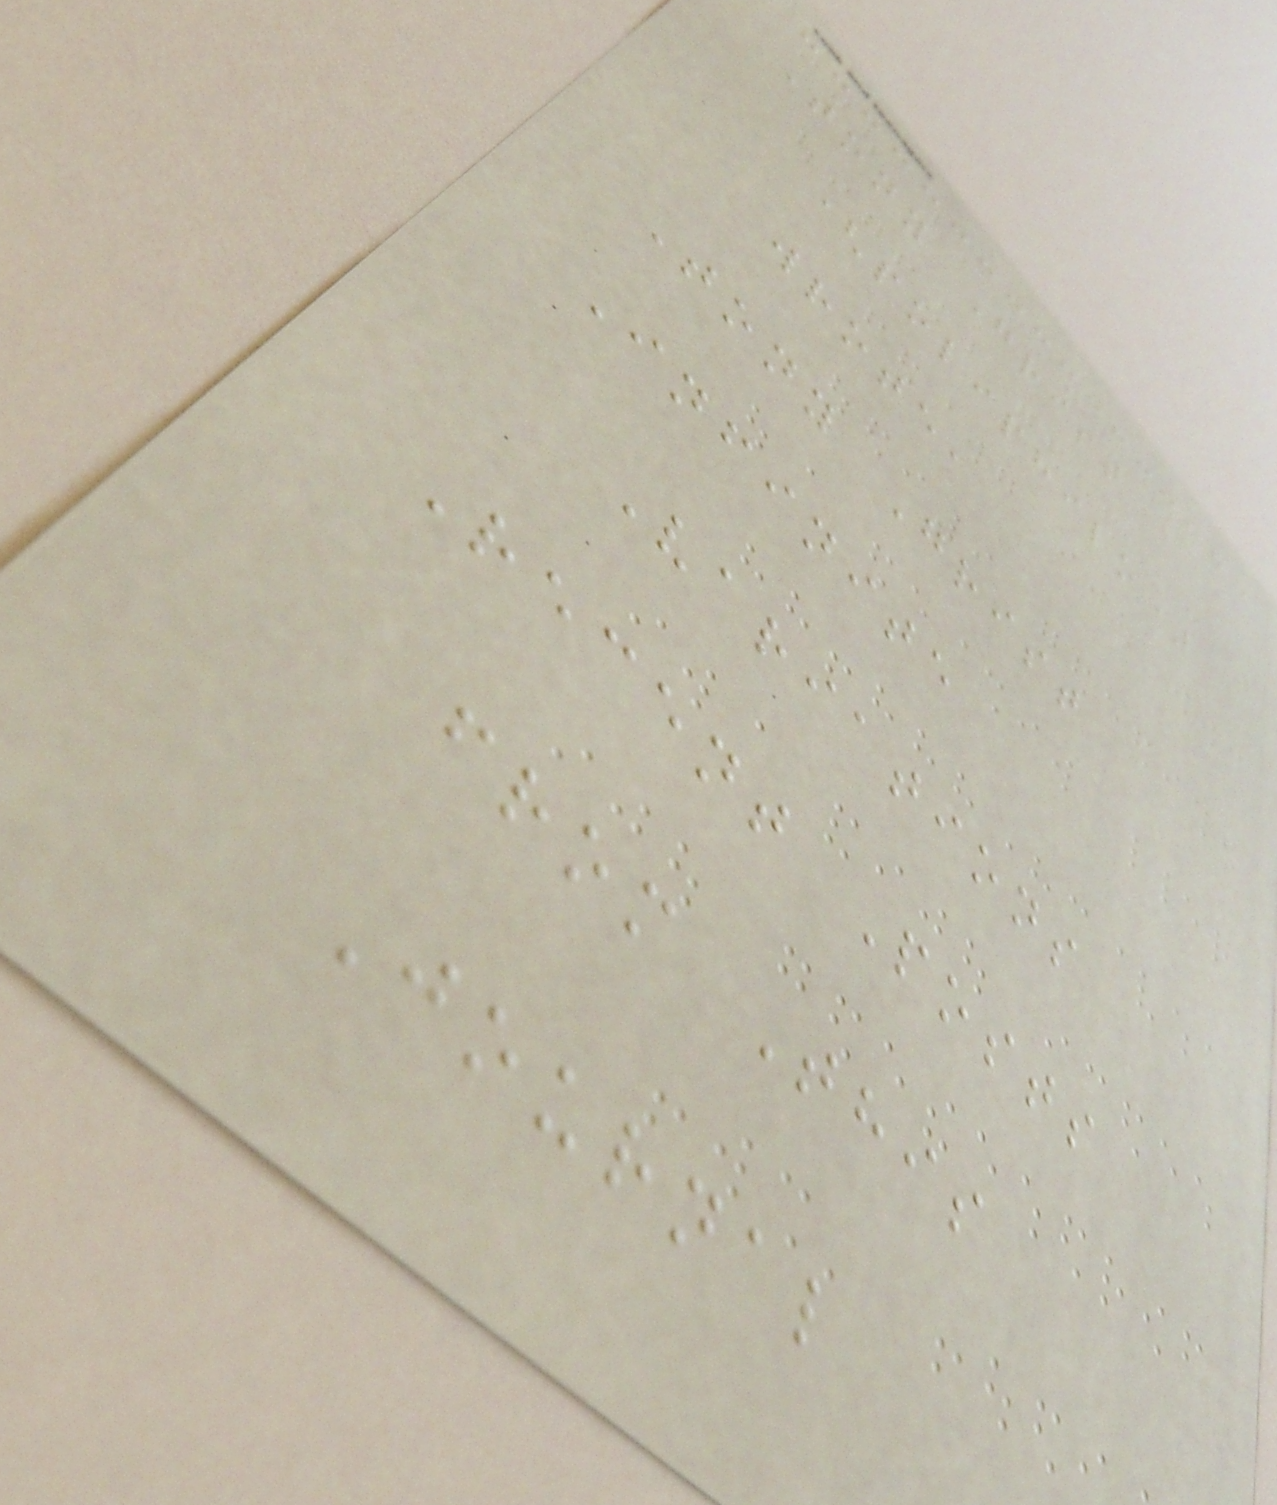Tony Grist
(poliphilo)
wrote,
Tony Grist
Infinite
Variations
Recent Posts
from This
Journal
